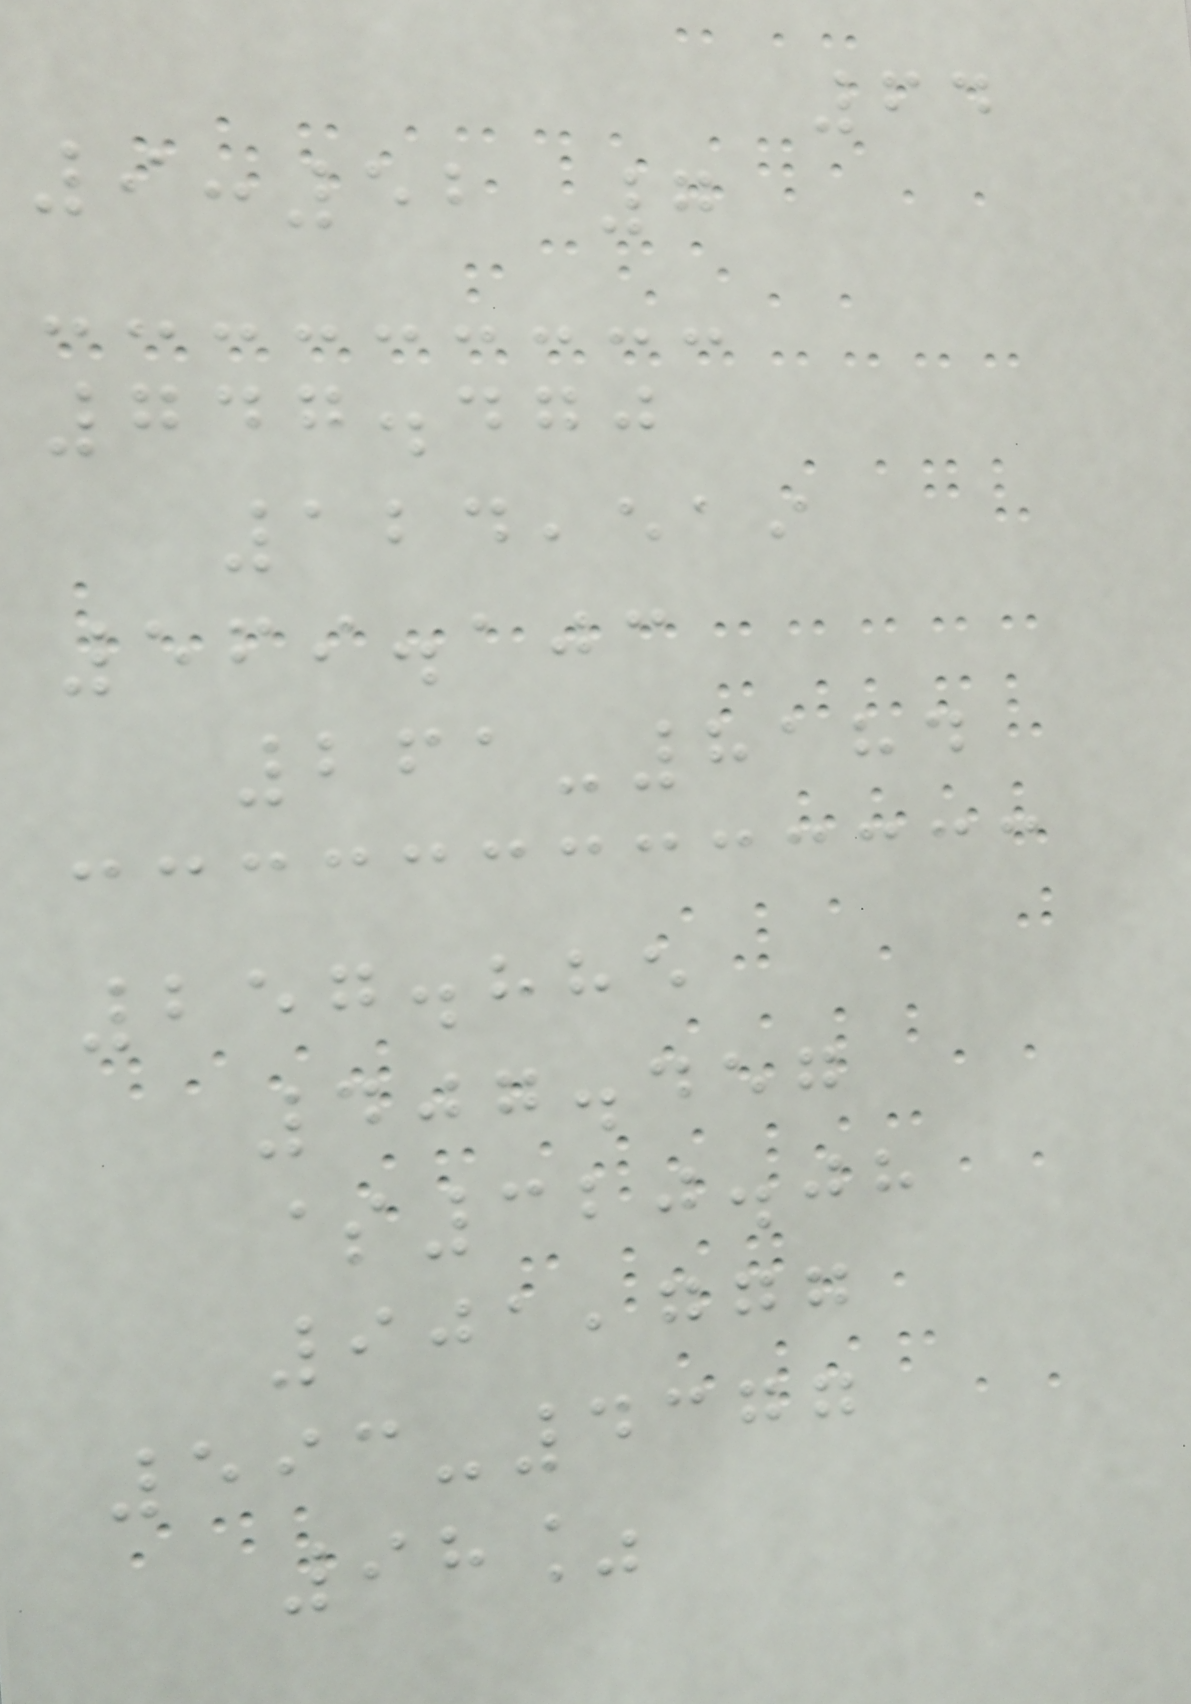64
9:52 7
747.470
124,519
569.103
261-8184
257.885
407.457
$320.08
901,777
593-4377
98%
